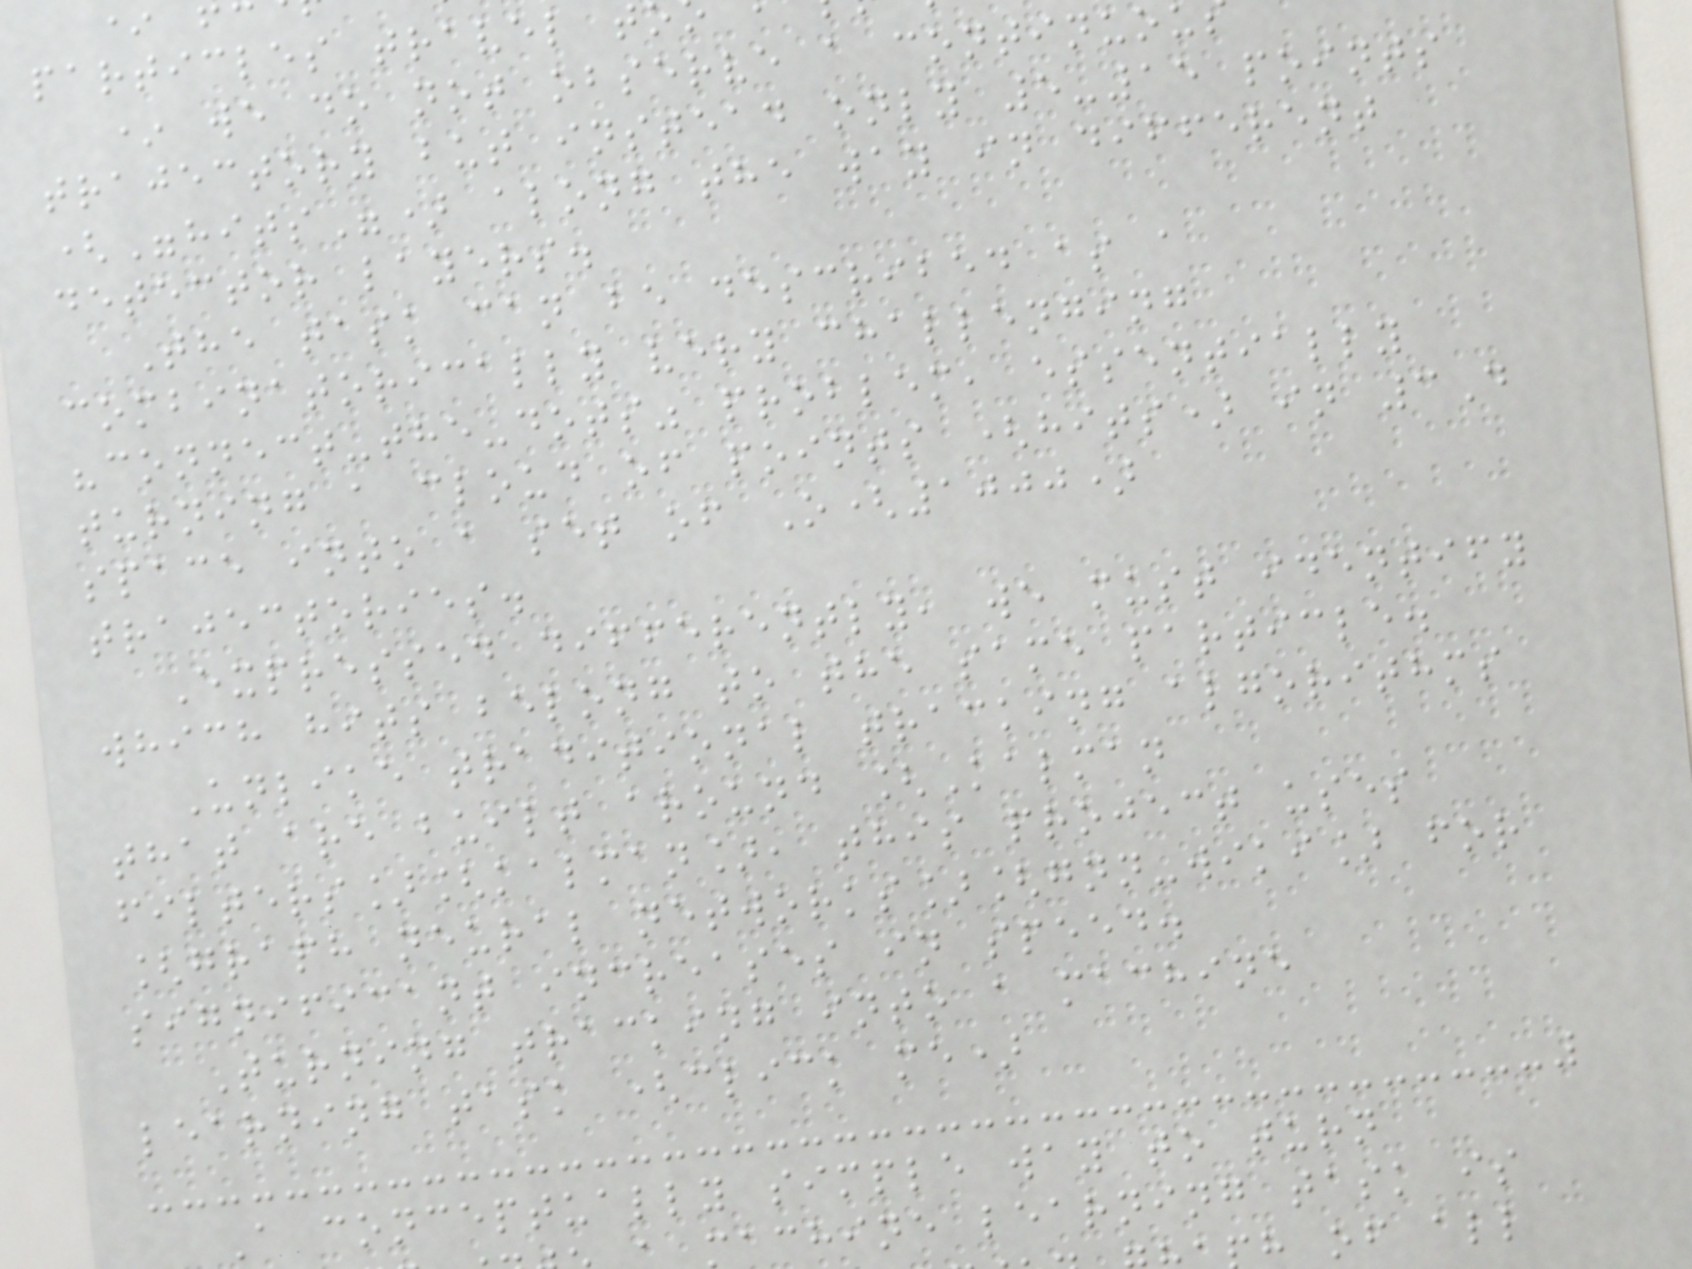particles travel t
* we do not observe a continuou
trajectory but instead only 5-15 points
("hits") along the way in different
detector layers.
The task can be described as a
combinatorically very challenging
"connect-the-dots" problem, essentially
turning a cloud of points (hits) in 3D
space into a set of O(1000)
trajectories.
Expressed differently, we must identify
which hits belong to the same particle.
Unlike traditional tracking algorithms
that are built around [Kalman
filters][kalman], this project uses
[graph neural networks][gnn-wiki] for
significant increases in speed.
Turning tracking into a machine
learning task (click me)
A conceptually simple way to turn
achine learning task is
